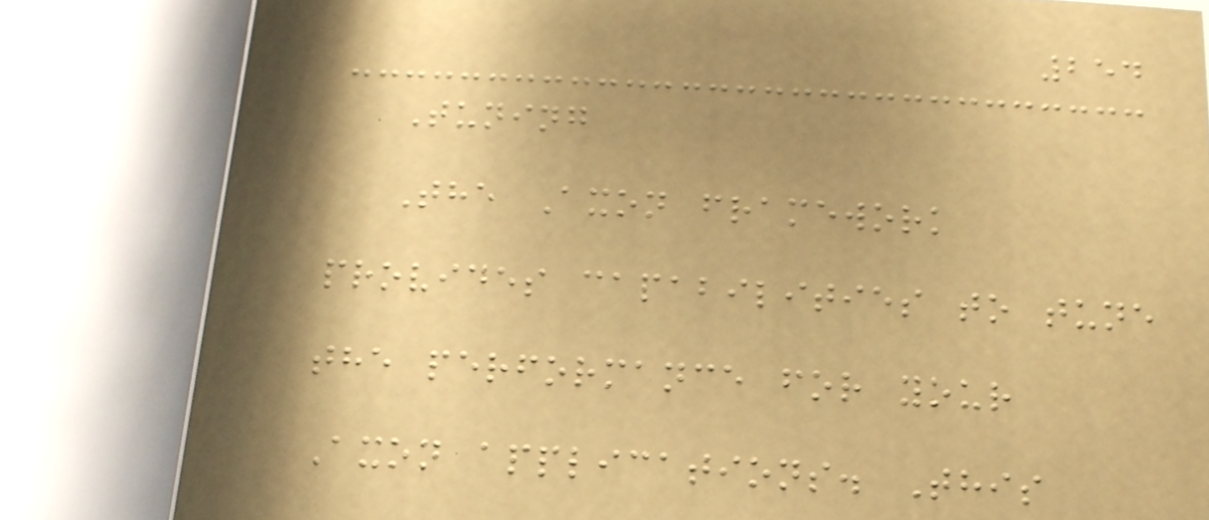254
Tuning
The Axon framework
provides capabilities to tune
the performance for your
Axon applications. This
